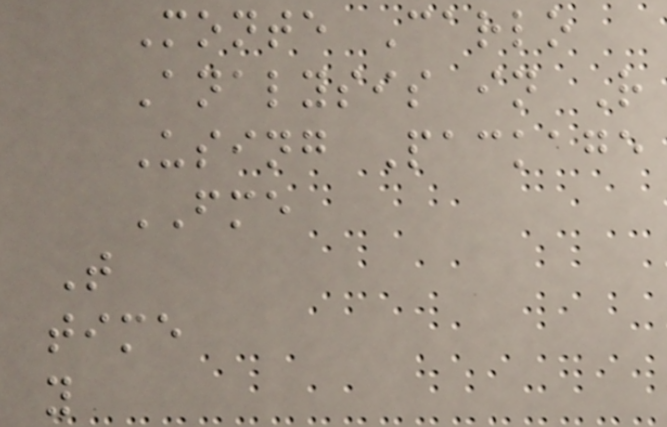Monte Carlo
Analysis in R
Using Package
FME
T
time
y
